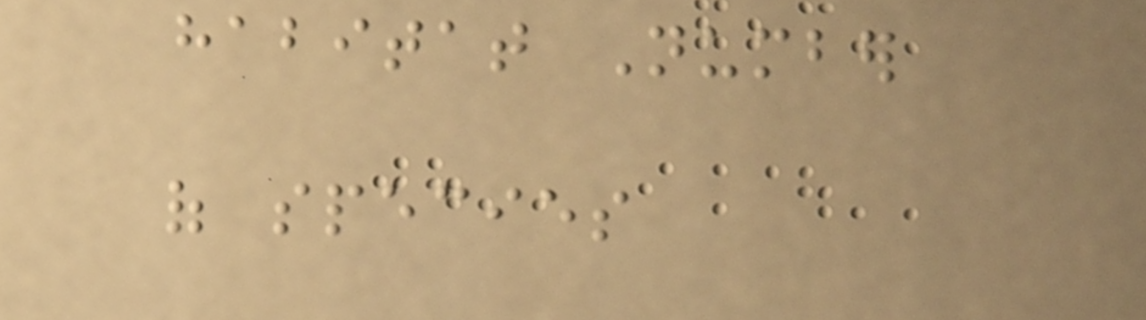habitat Number
of species
